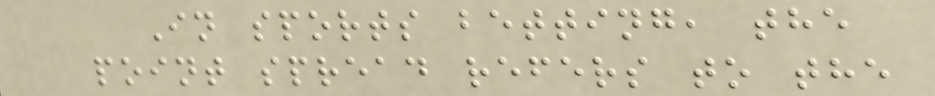In sports betting, the
point spread refers to the
